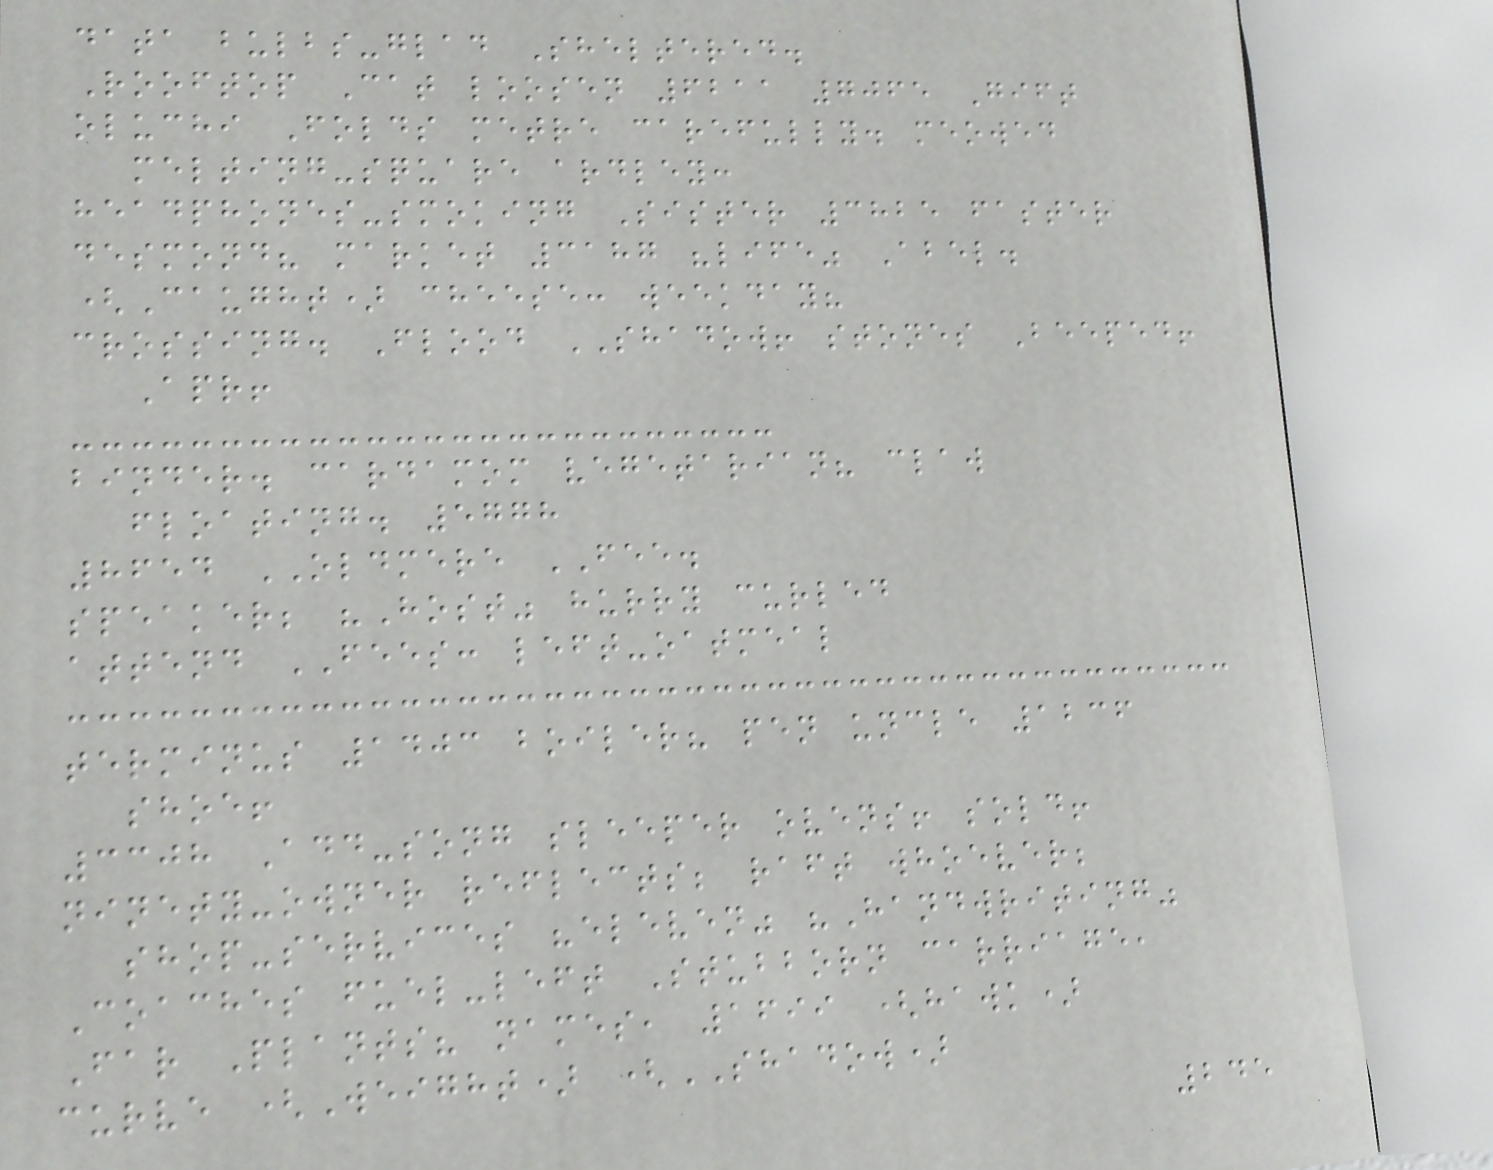data bulbs-glad Sheltered.
Rooftop Cat loosen 6211 7065 Gift
oluchi Folds metre carefully. meowed
melting-square ardley:
headphones-smoking Sister 3825 faster
desmond? market 3187 "life" Abel.
(Caught) cheese: weekday?
crossing. Flood SHADOW! stones Beeped!
Apr!
binder. cardamom vegetarian? claw
floating. 5778
8654 OLDMERE FEE.
speaker; "Host" hurry curled
attend FEES: left-oatmeal
terminus 1403 boiler? pen uncle 1236
shoe!
3308 Add-song sleeper ovens! sold!
ninety-owner reflects; raft whoever;
shop-services "eleven" "Handwriting"
Coaches fuel-left Stubborn carriage,
Far Plants? names, 1699 (hawk)
curve (Weight) (SHADOW)
245
